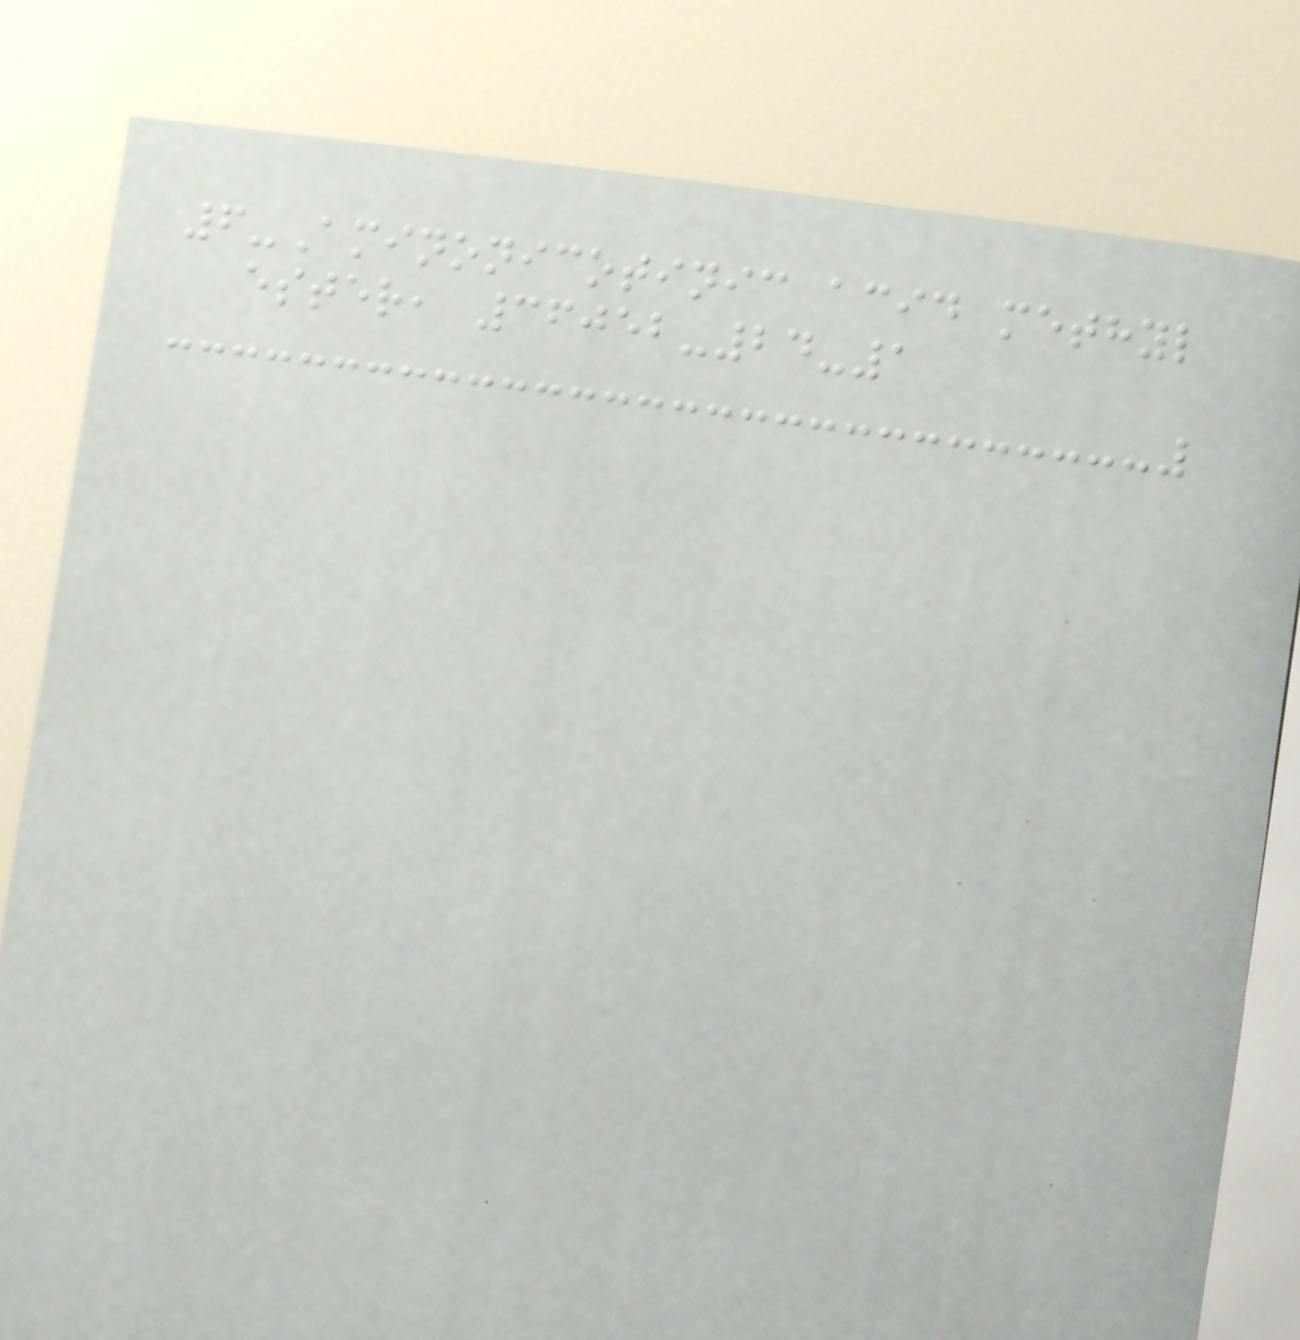6-Aminonicotinic acid methyl
ester, 36052-24-1
